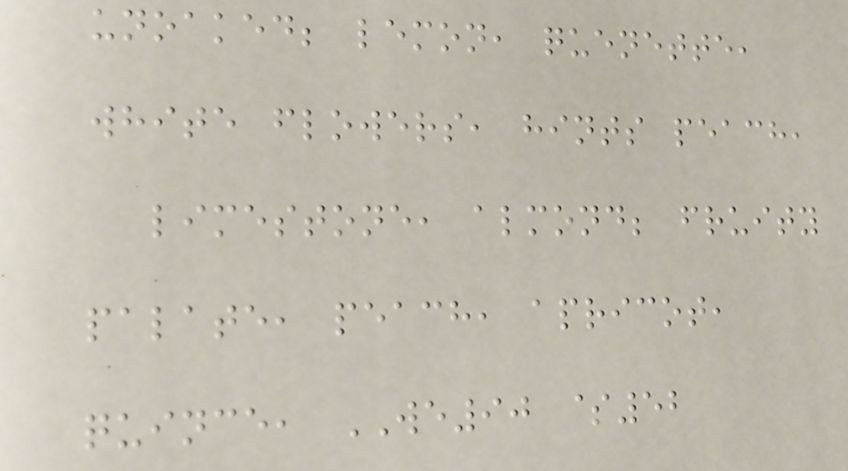unoaked; lemon, quenette,
white flowers, hints peach,
limestone, almond; fruity
palate, peach, apricot,
quince, WE90 $52
